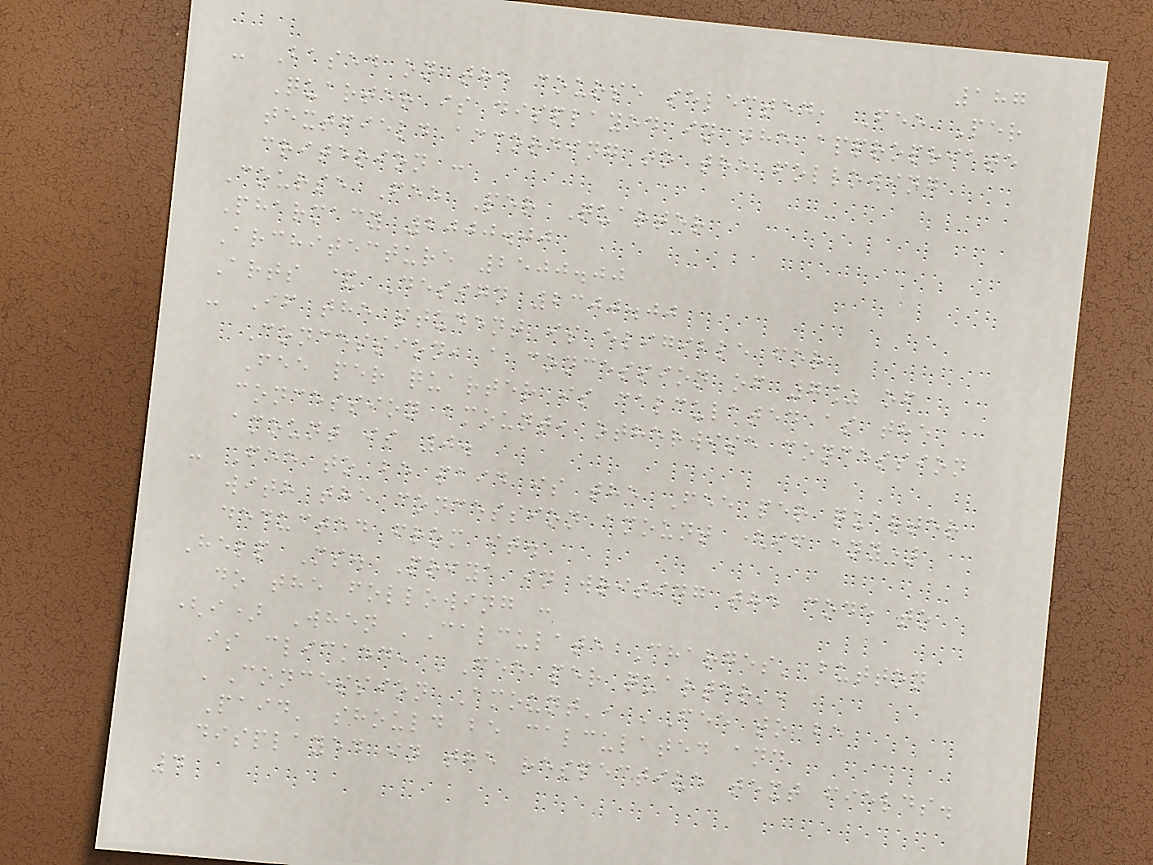187
- Based on the course selected, Fee Per
Quarter is displayed in the appropriate
textfield according to the following
criterion :
Course Fee Per Quarter
Pharmacy 2000.00
Architecture 2500.00
Arts & Design 2300.00
- If the student is eligible for
Concession, a concession of 7% of
Fee per quarter is calculated as the
concession amount, otherwise concession
amount is 0.
- Fee to be paid is the Fee per quarter
with the concession amount (if any)
deducted from it.
Help Ms. Priya in writing the code to
do the following :
(i) When 'Calculate Charges' button
is clicked, 'Fee per quarter',
'Concession Amount', 'Fee to be
Paid' should be calculated and
displayed in the respective text fields.
4
